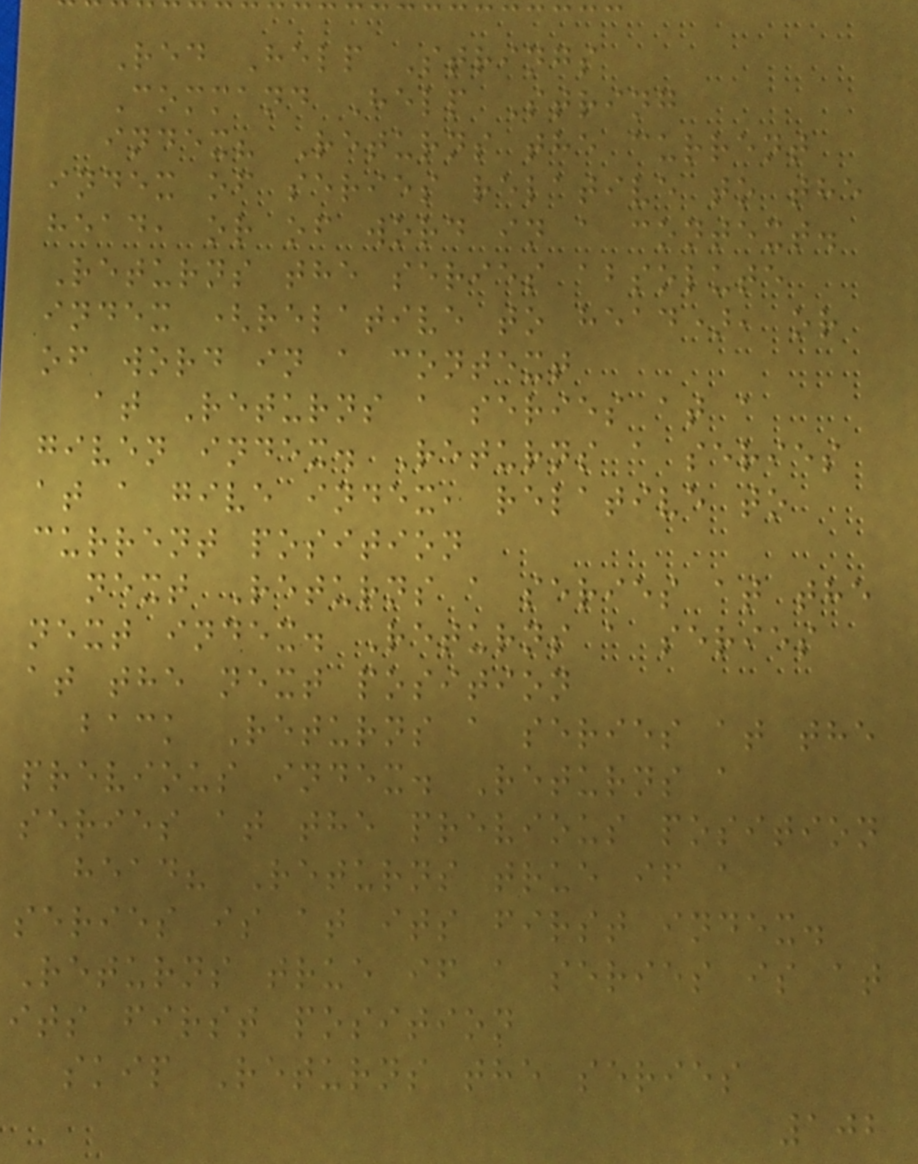Red Help Strings
Command Help String
index? Returns the current
index of series relative to the
head, or of word in a context.
Returns the series absolute
index (relative to head), or
of word in a context
at Returns a series at a
given index. Returns a series
at a give index, relative to
current position
next Returns a series at the
next index. Returns a series
at the next position
back Returns a series at the
previous index. Returns a
series at the previous position
head? Returns true if a
series is at its first index.
Returns true if a series is at
its first position
skip Returns the series
102
